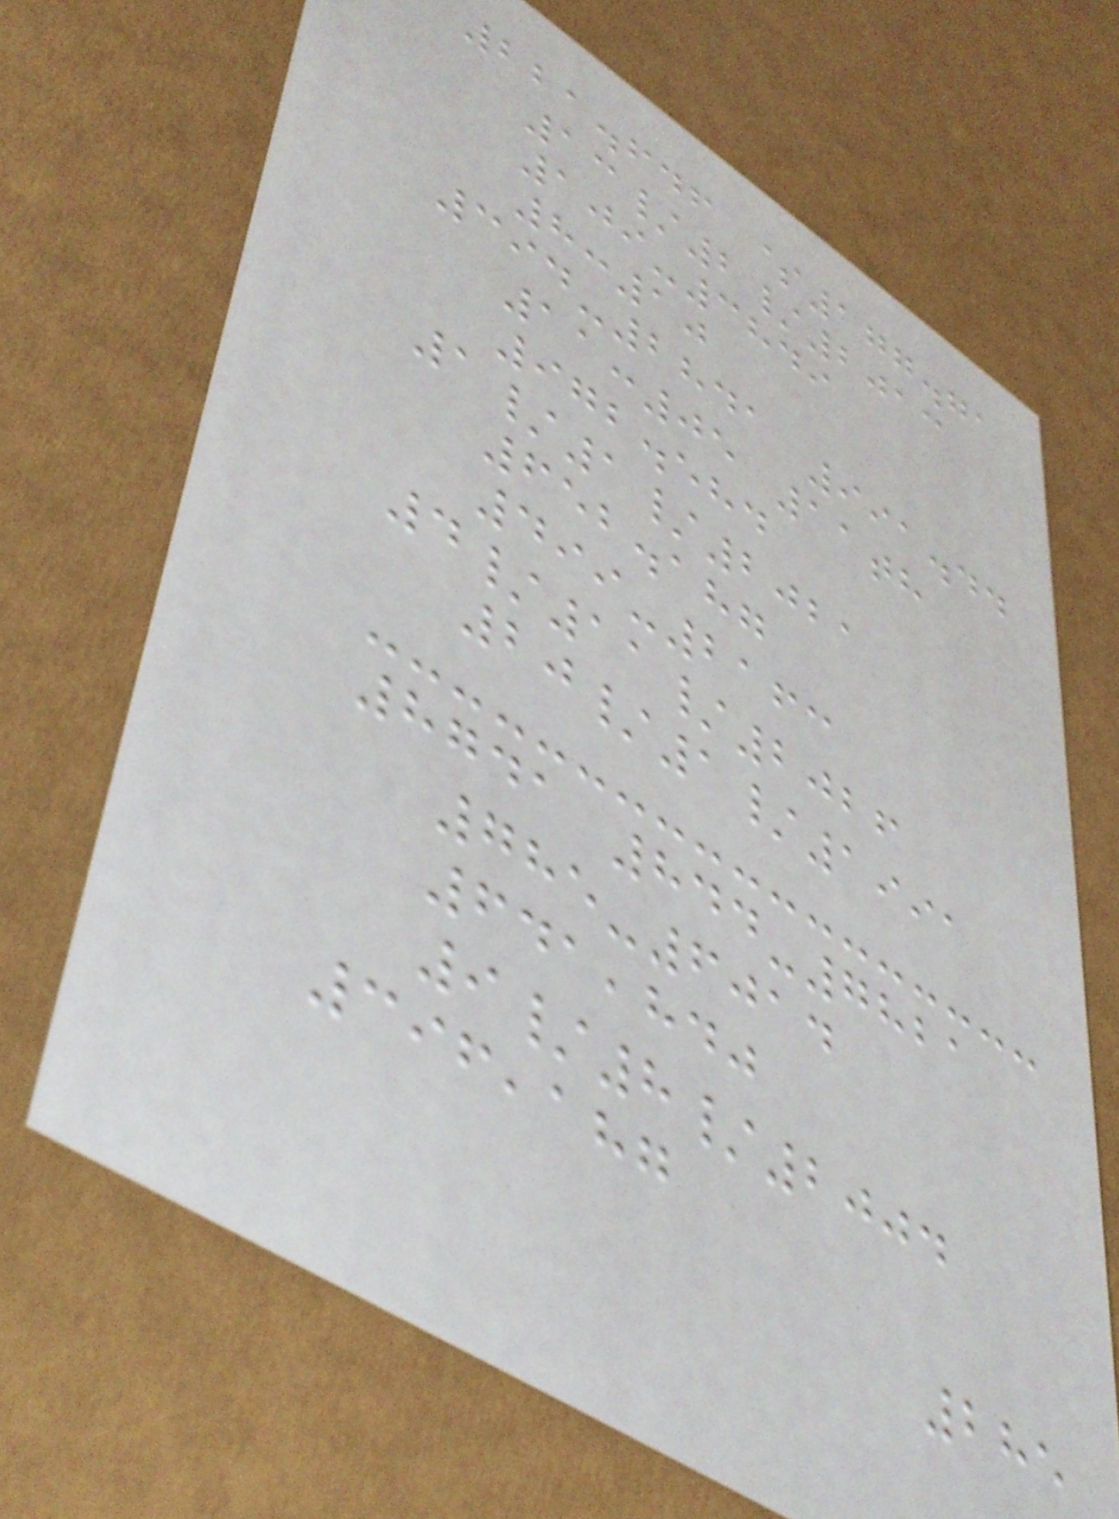221.646 $177.71
13/2/2013
109-3849
8:10
394-2841 991.44
11:05 11th
972.584
1/1/2021
652.187
499-2163
4/11/2026
20/1/1991
8741 844-7821
785-6014
641,840
9/8/2004
396,187
285
